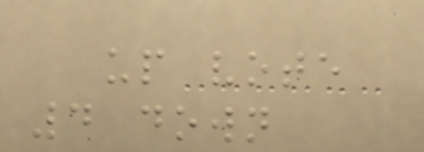up vote
4 down
